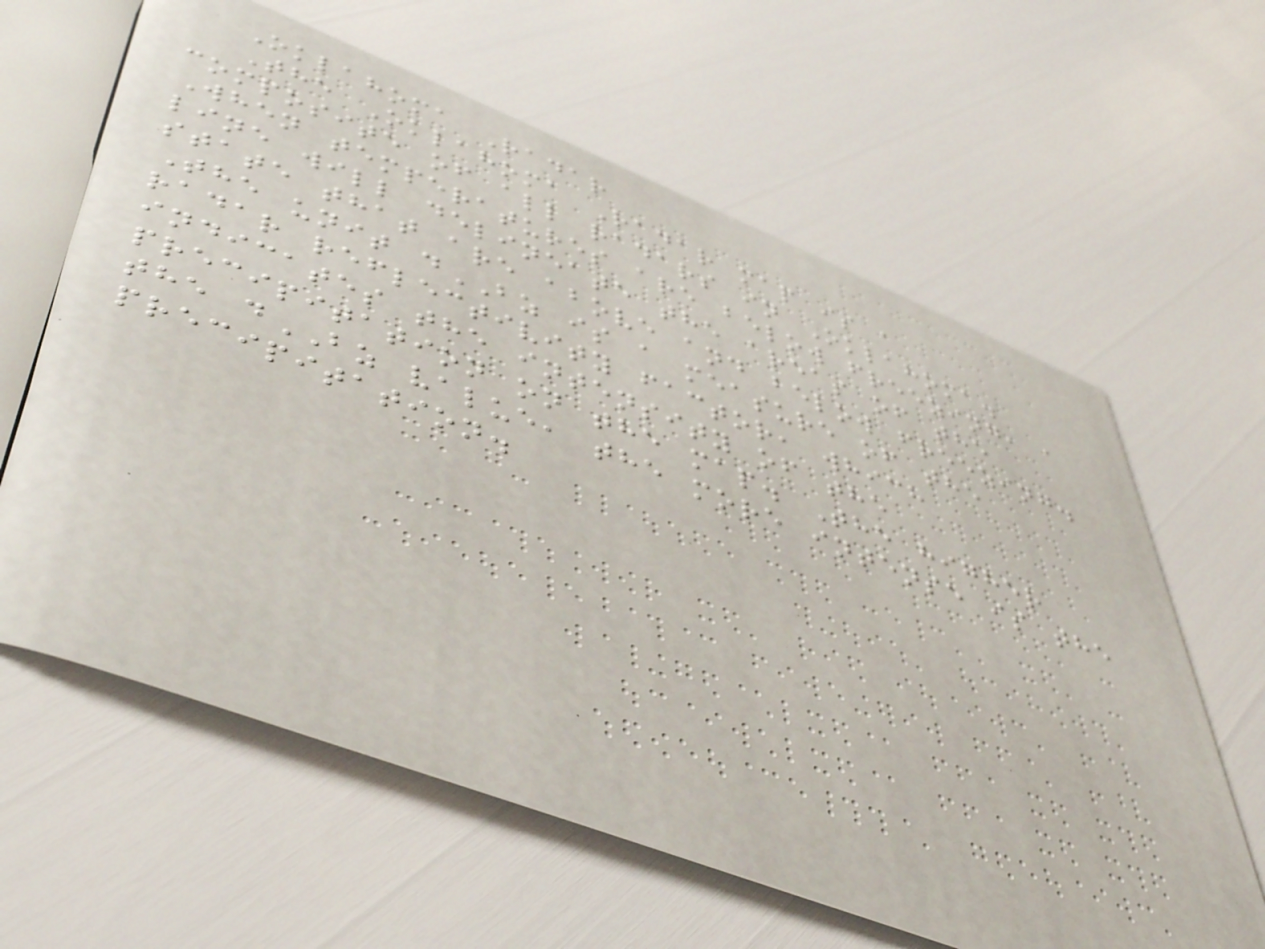Oklahoma Radar
The Oklahoma Radar map is a
composite of all radars in Oklahoma.
When temperatures are below freezing, a
line will delineate the areas of the
state that are above and below freezing.
The unit dBZ is a measure of the
radar reflectivity factor, which
indicates the intensity of the
precipitation on the map. The higher
the dBZ value, the more intense is the
precipitation.
